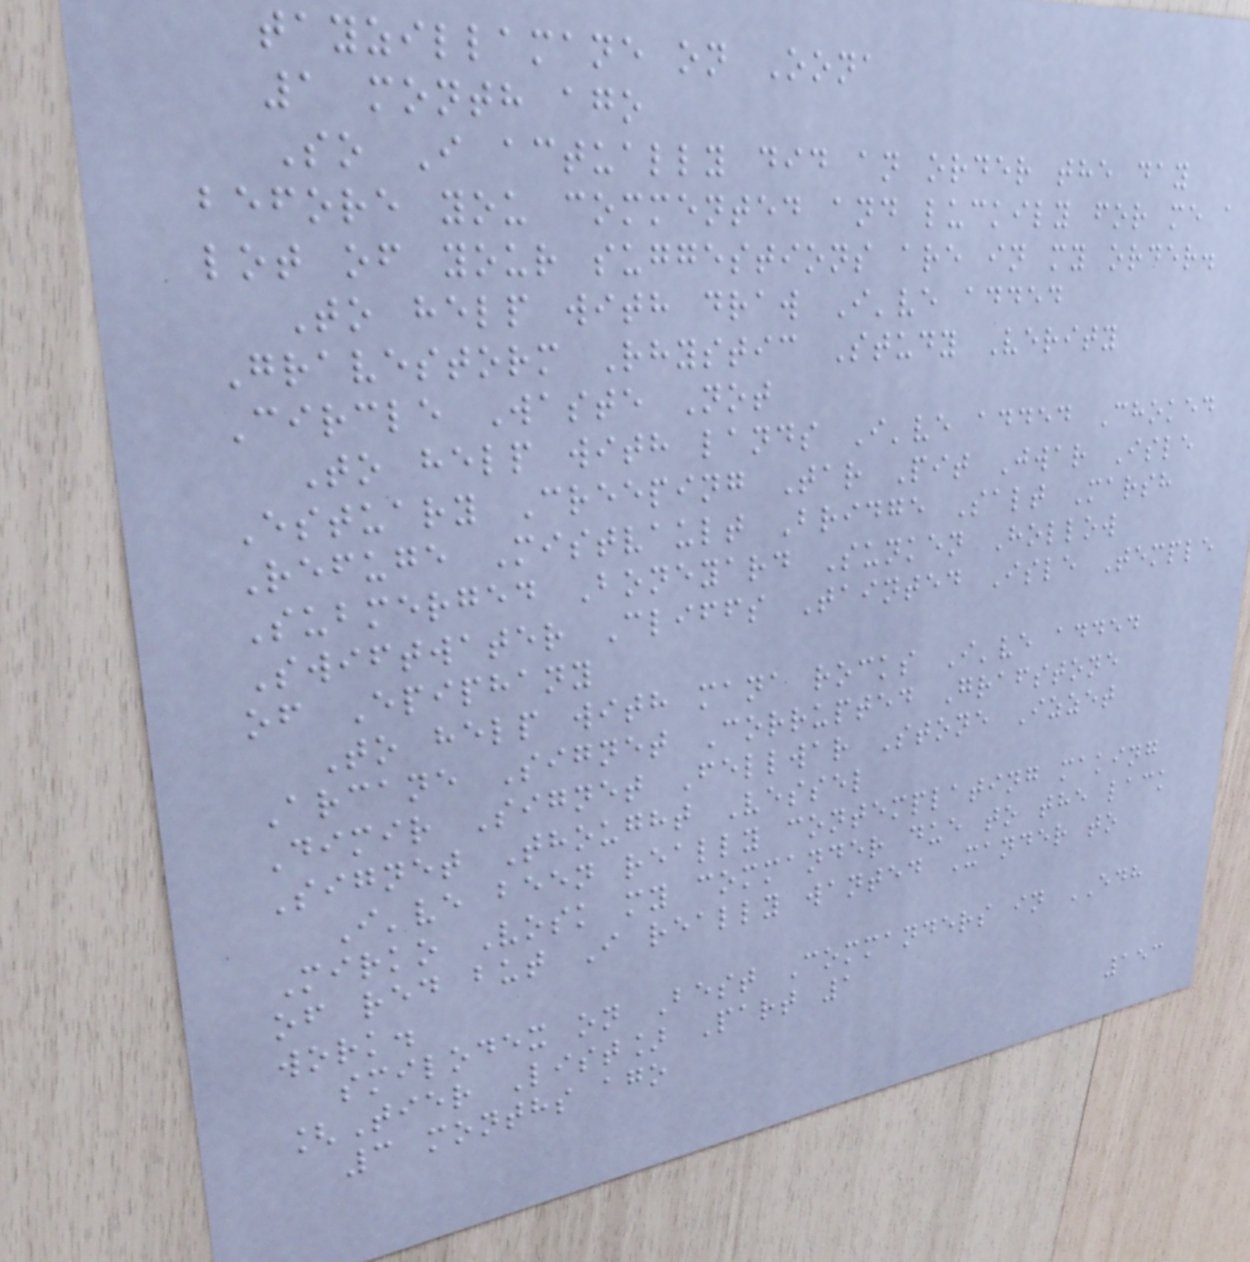tayzillamane on Oona
1 month ago
So I actually did an order the day
before you commented and luckily for me a
lot of your suggestions are in my order.
To help with draw I've added
Gravestorm Rhystic Study Verity
Circle Waste Not
To help with lands I've added Choked
Estuary Creeping Tar Pit Jwar Isle
Refuge Mistvault Bridge Salt Marsh
Submerged Boneyard Sunken Hollow
Swiftwater Cliffs Tainted Isle Temple
of Epiphany
To help with mana rocks I've added
Arcane Signet Corrupted Grafstone
Dimir Signet Fellwar Stone Izzet
Signet Thought Vessel
I've been really contemplating making
Mirko Vosk my commander due to the lack
of red but I really wanted Xander to
work.
smilodex on Best Commanders in EDH
[Tier List] Part 1
3 months ago
153
